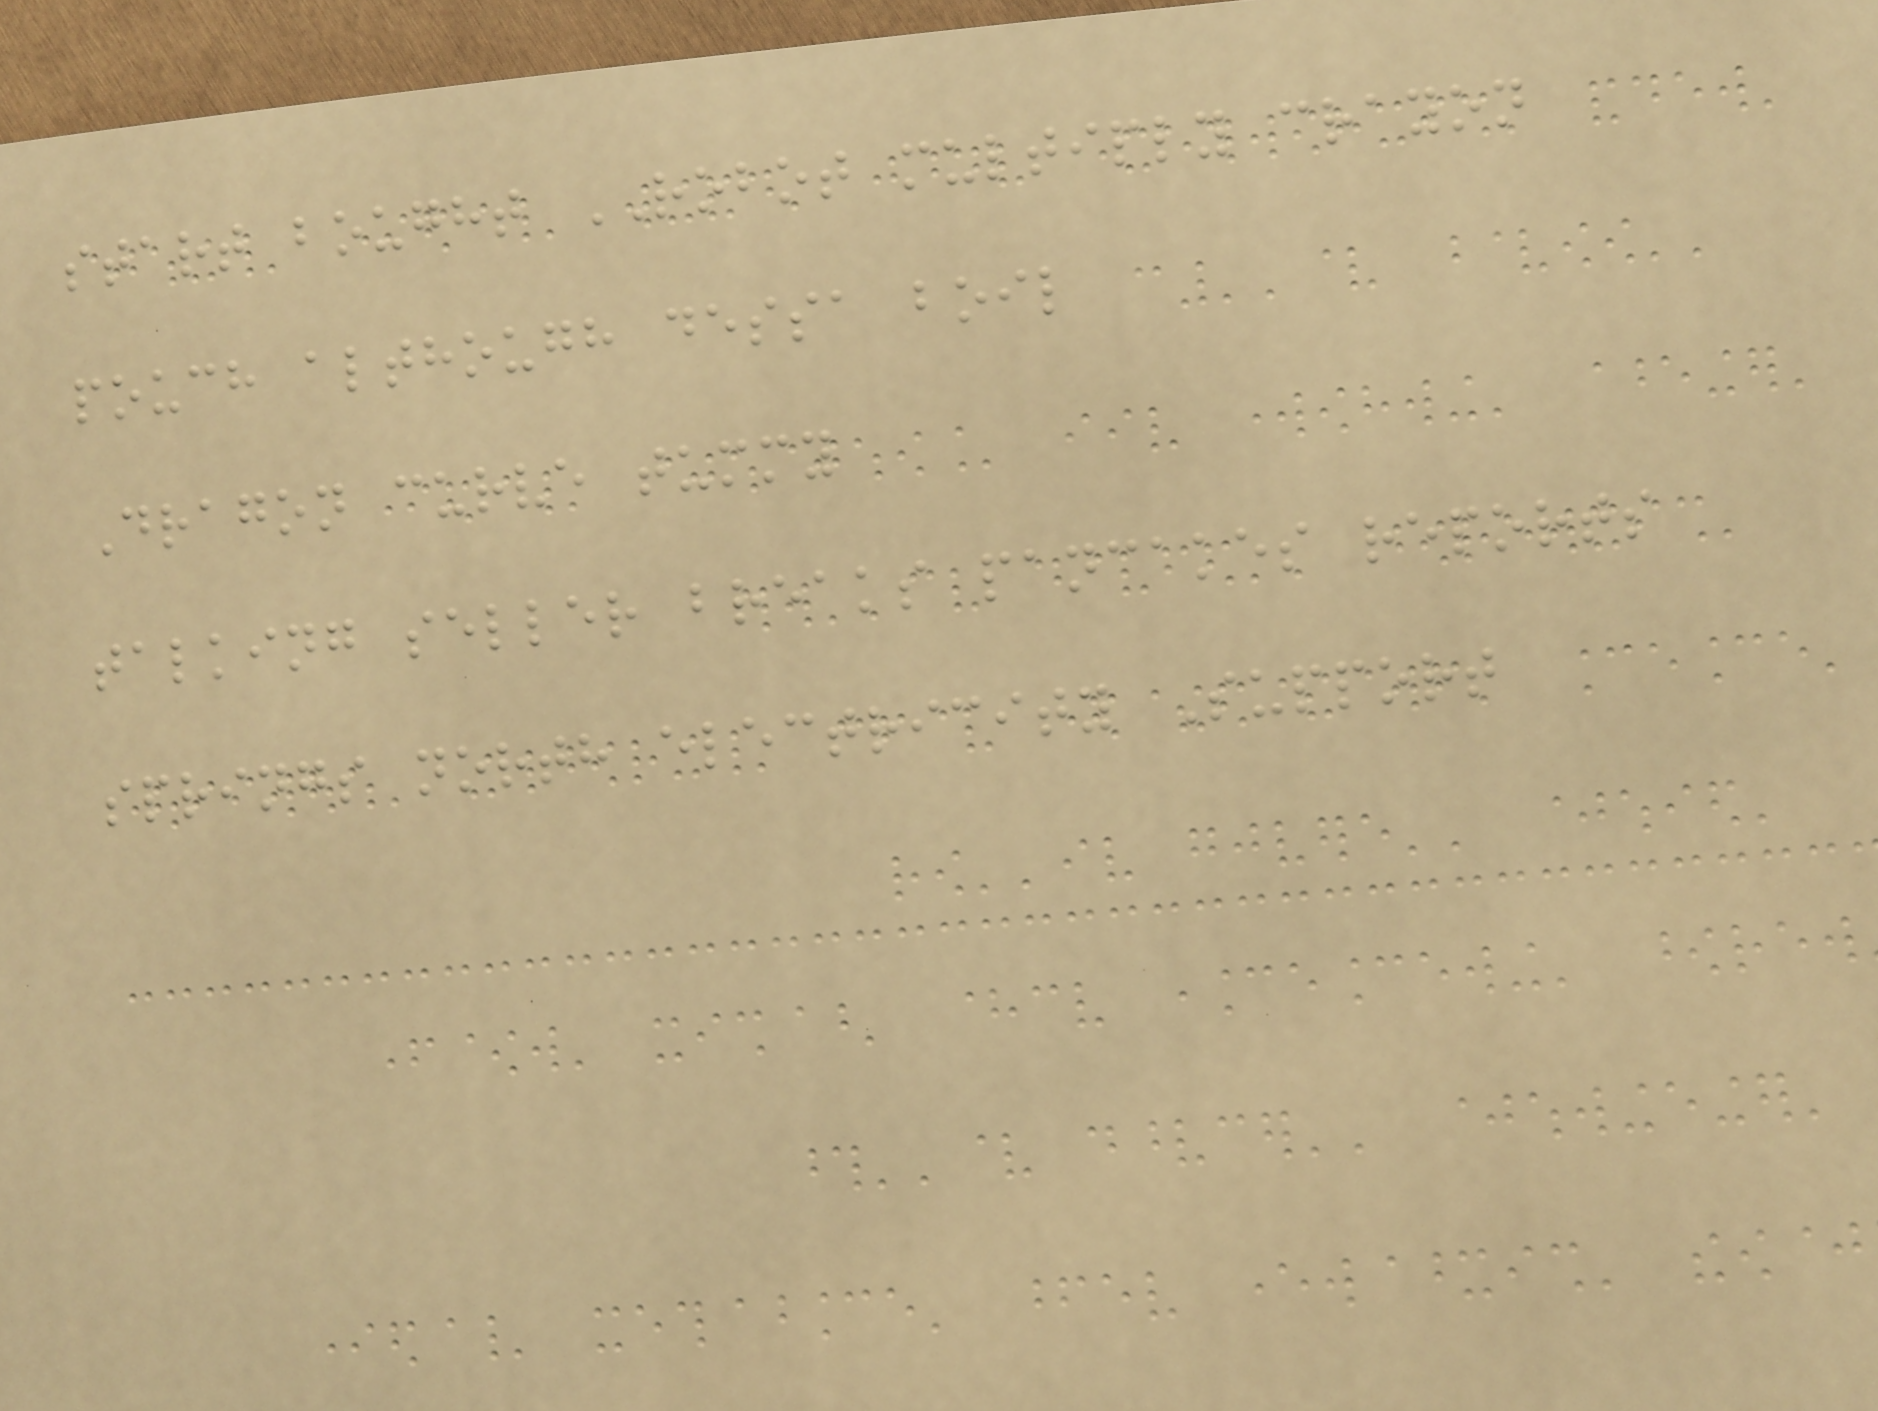start bought ROBOT multiply crayon
pouch although dessa boil
Dragon curve tummy
talking seller breaks pancakes reports
springs north electricity Support
